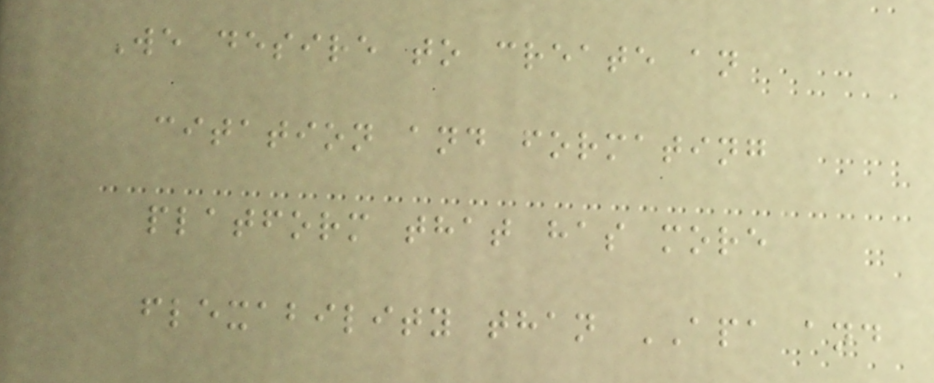We desire to create an
citation and formating
platform that has more
flexability than APA and
